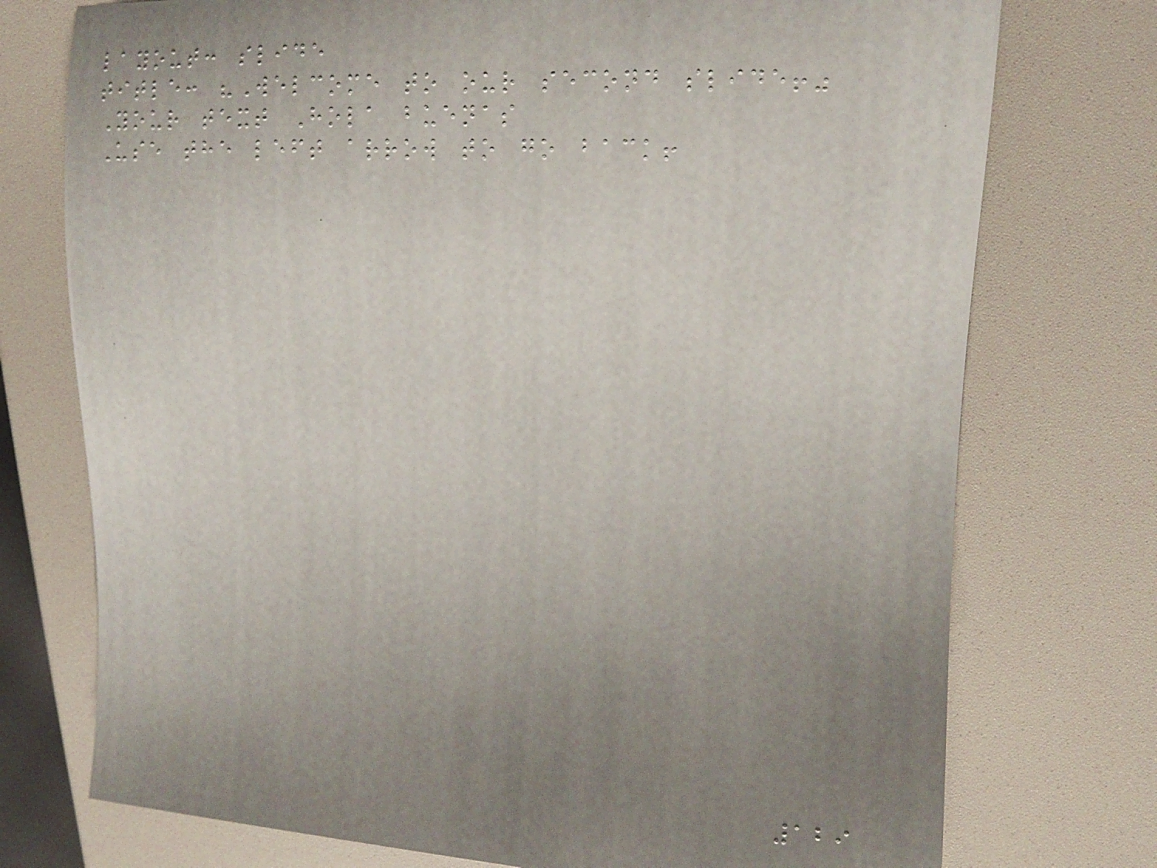layout: slide
title: "Welcome to our second slide!"
Your text Hola buenas
Use the left arrow to go back!
129
